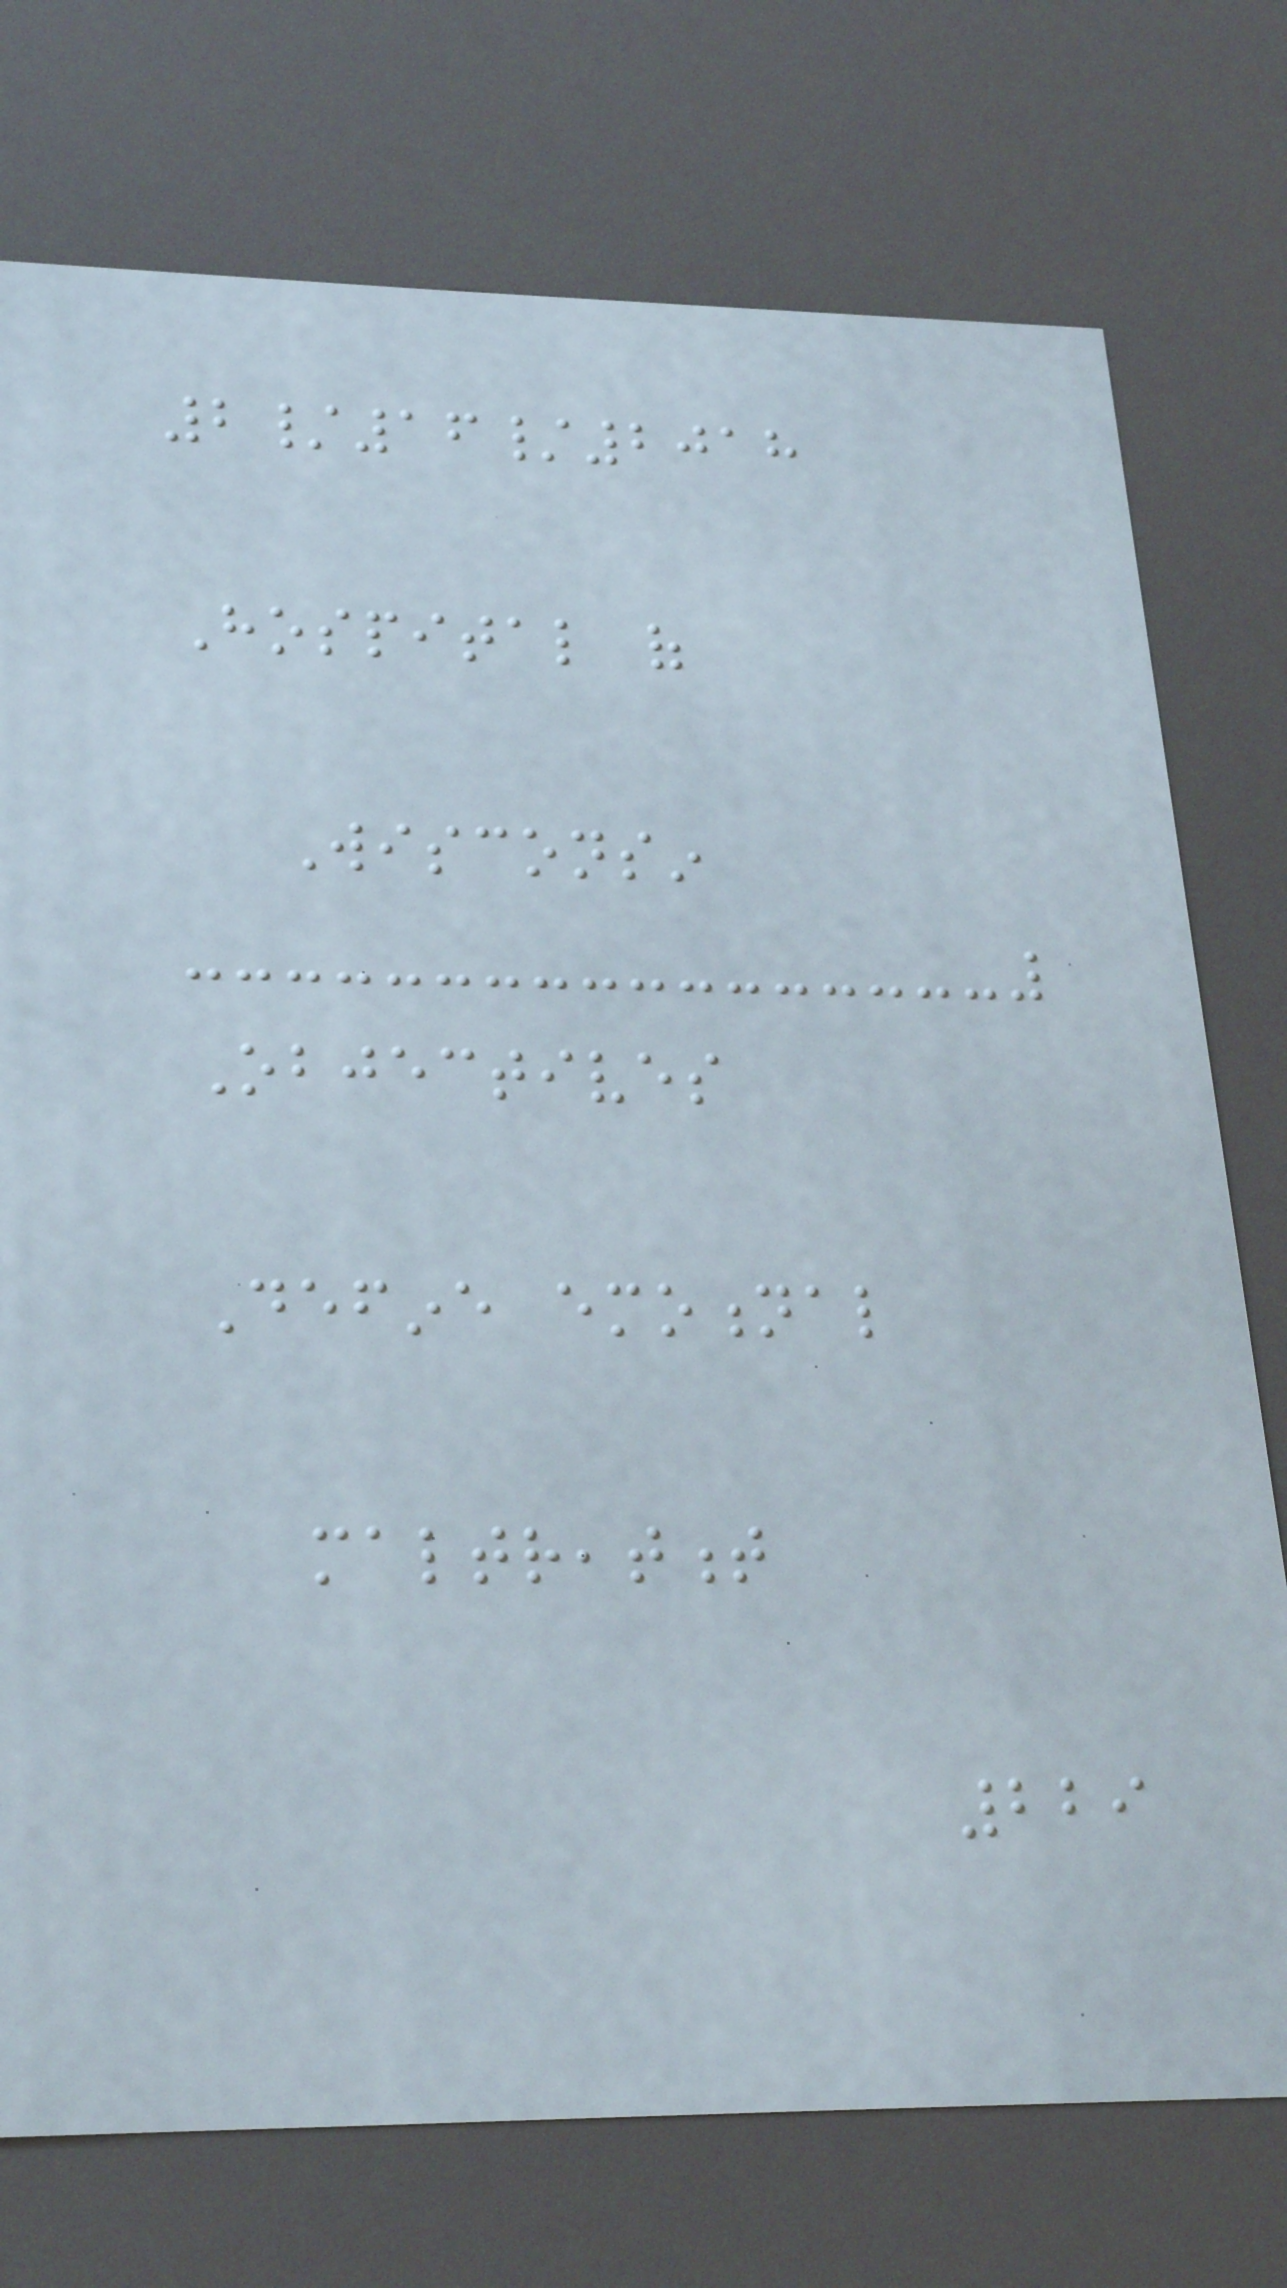2/16/2018
Hospital of
Wisconsin
Objectives
Define emotional
maltreatment
229
